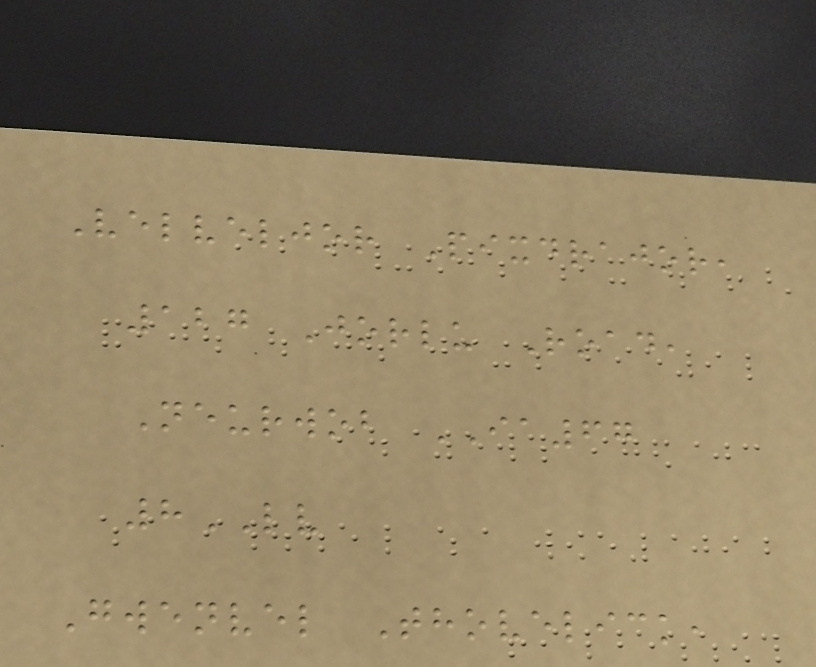Velveljor Pixdrajor,
127 Jorlu Road,
Neurwob IA67
8LV
Gwenvel Thovelick,
